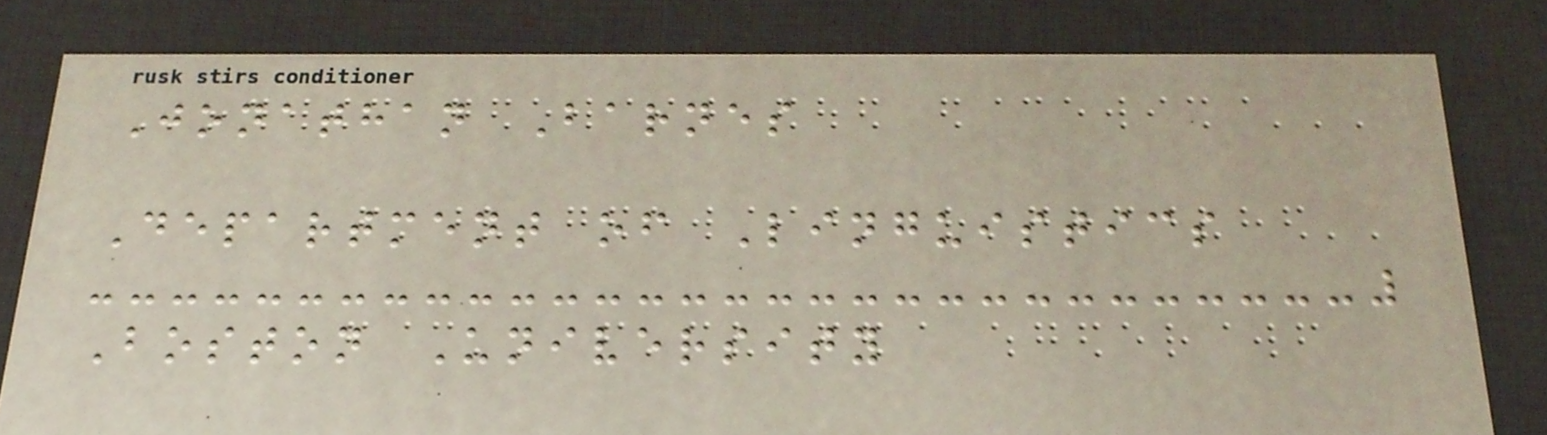Jonathan Barnes
Department of Linguistics
Boston University
